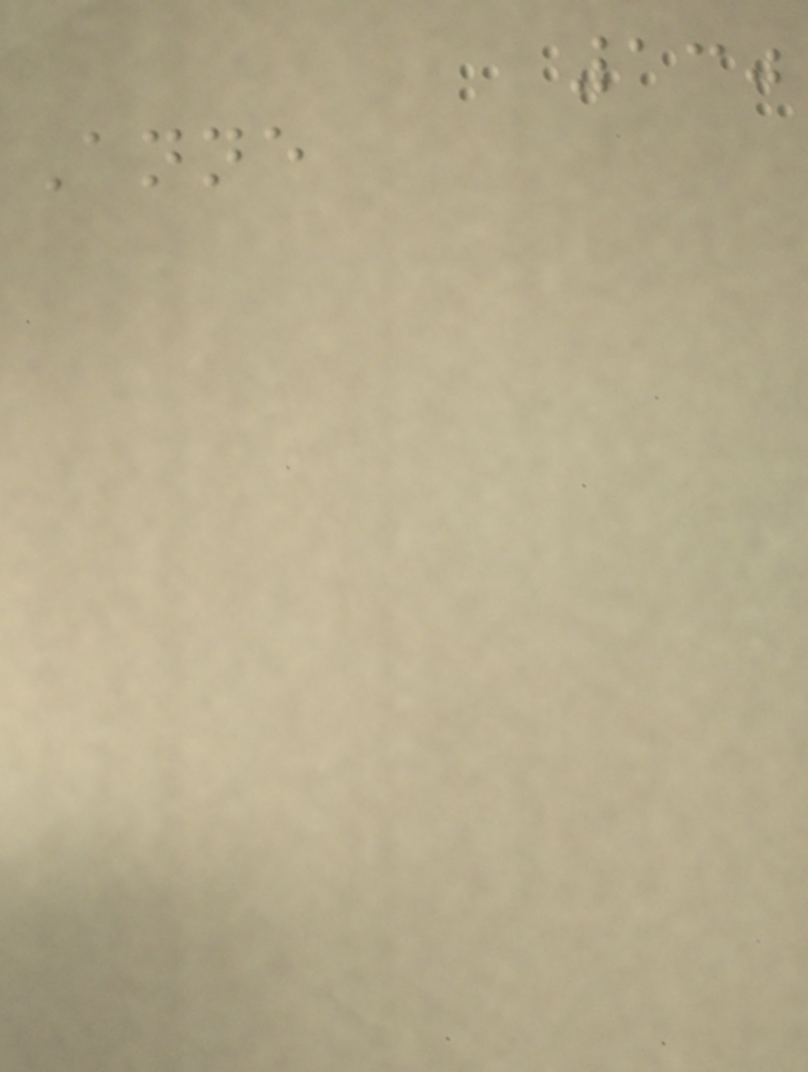130
Anne
